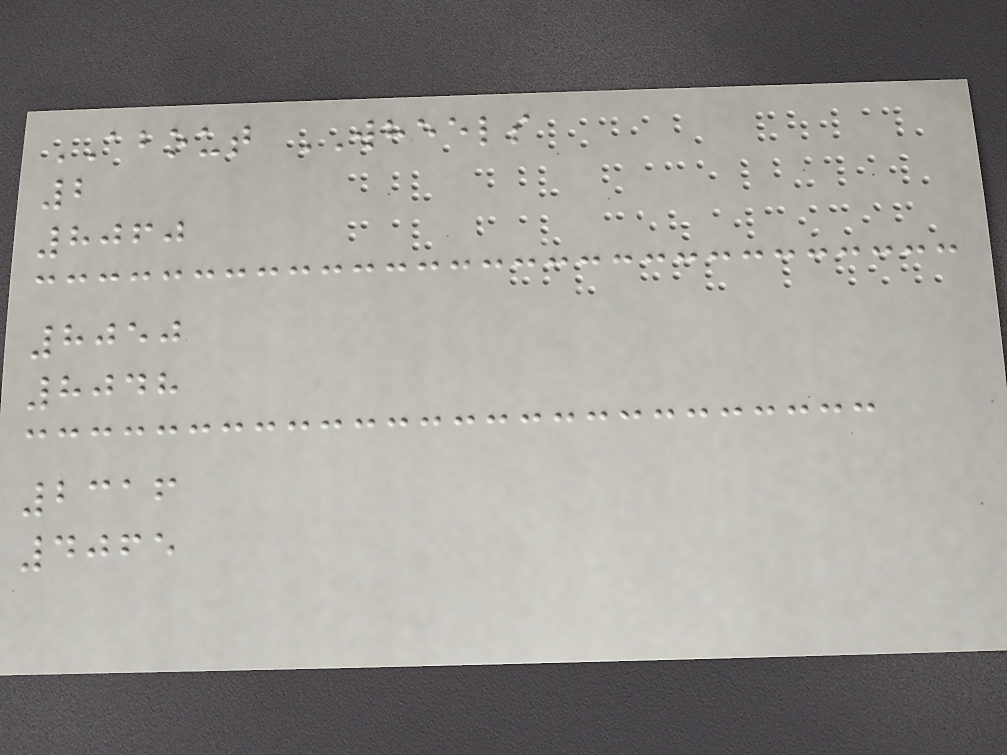ABOUT WHEELS
2
8060
8050
8048
2316
4065
